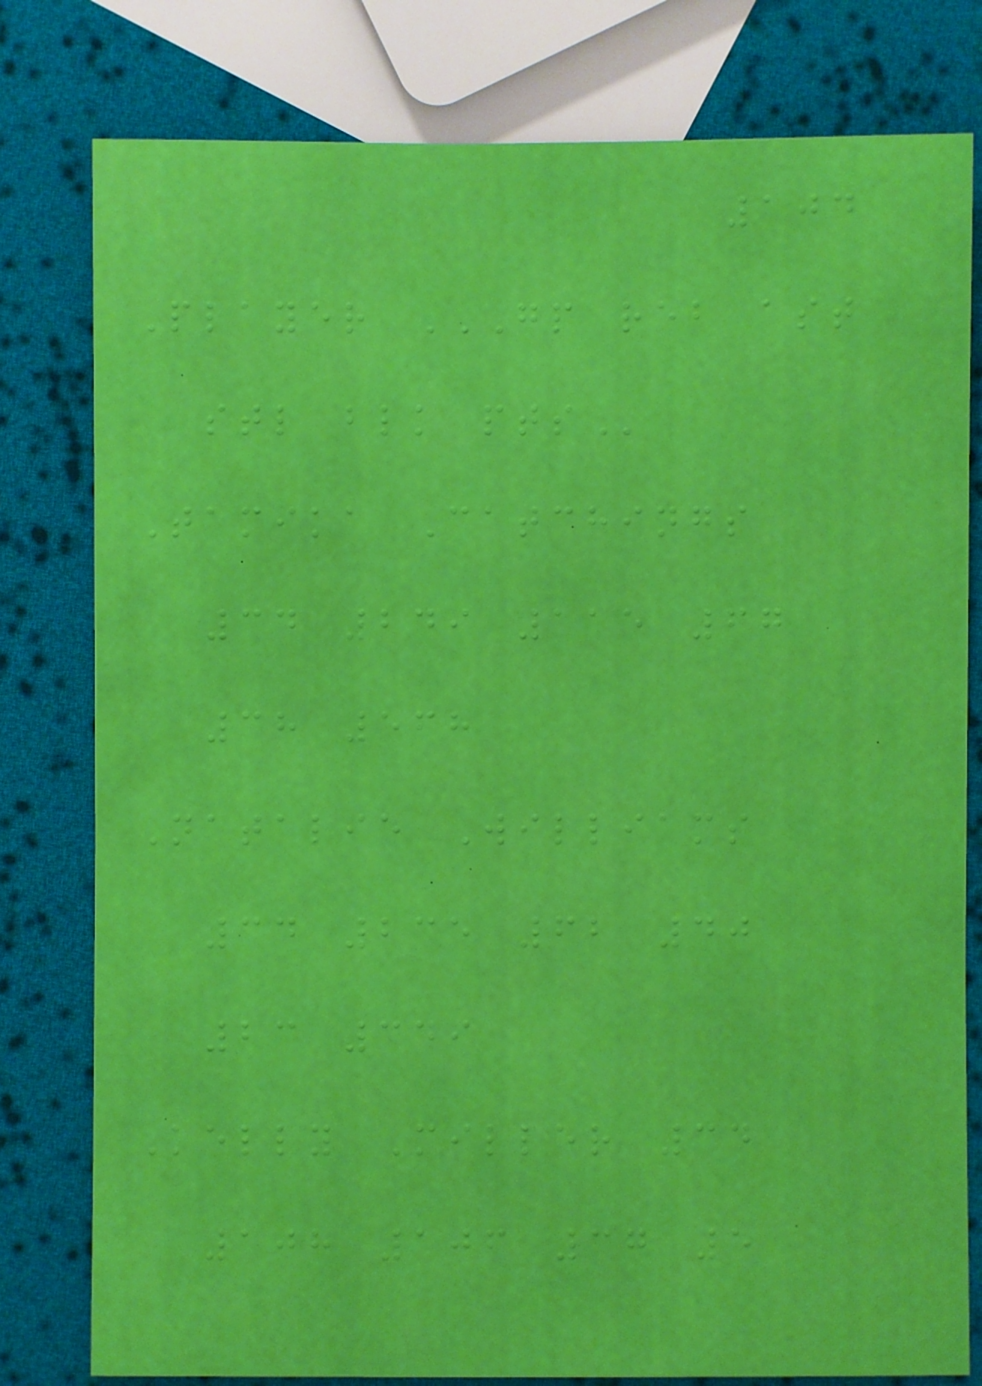104
Player GP REB AST
STL BLK PTS
Tamika Catchings
34 249 115 67
38 568
Natalie Williams
34 235 62 40
23 349
Kelly Miller 34
108 106 37 5
